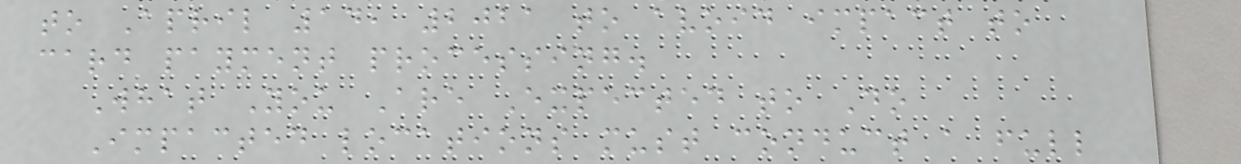to April 14, 2021 to avoid impact to
card payment processing.
What You Are Expected to Do
Impacted locations must conduct a full
